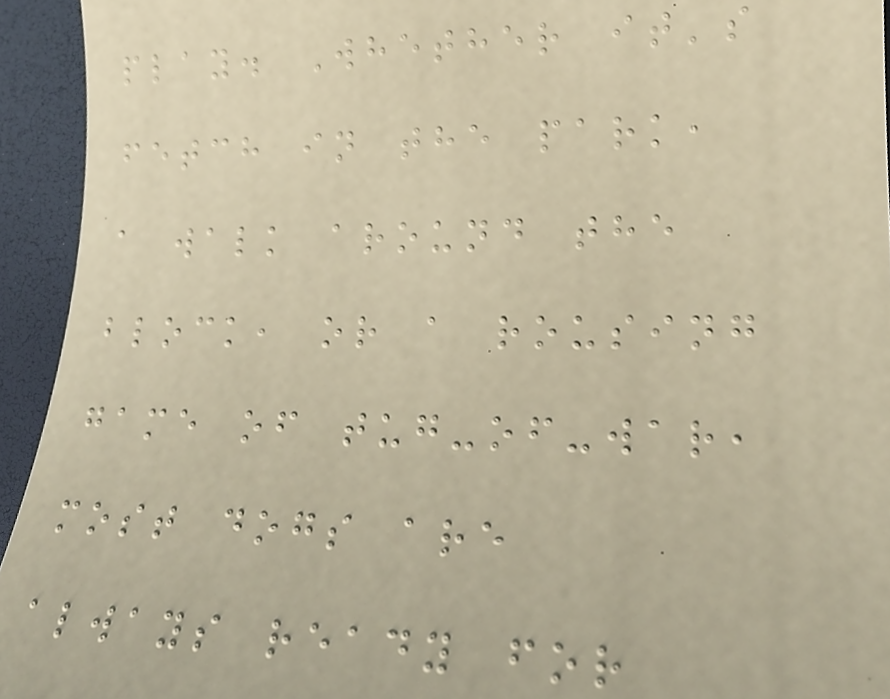play. Whether it's
fetch in the park,
a walk around the
block, or a rousing
game of tug-of-war,
most dogs are
always ready for
